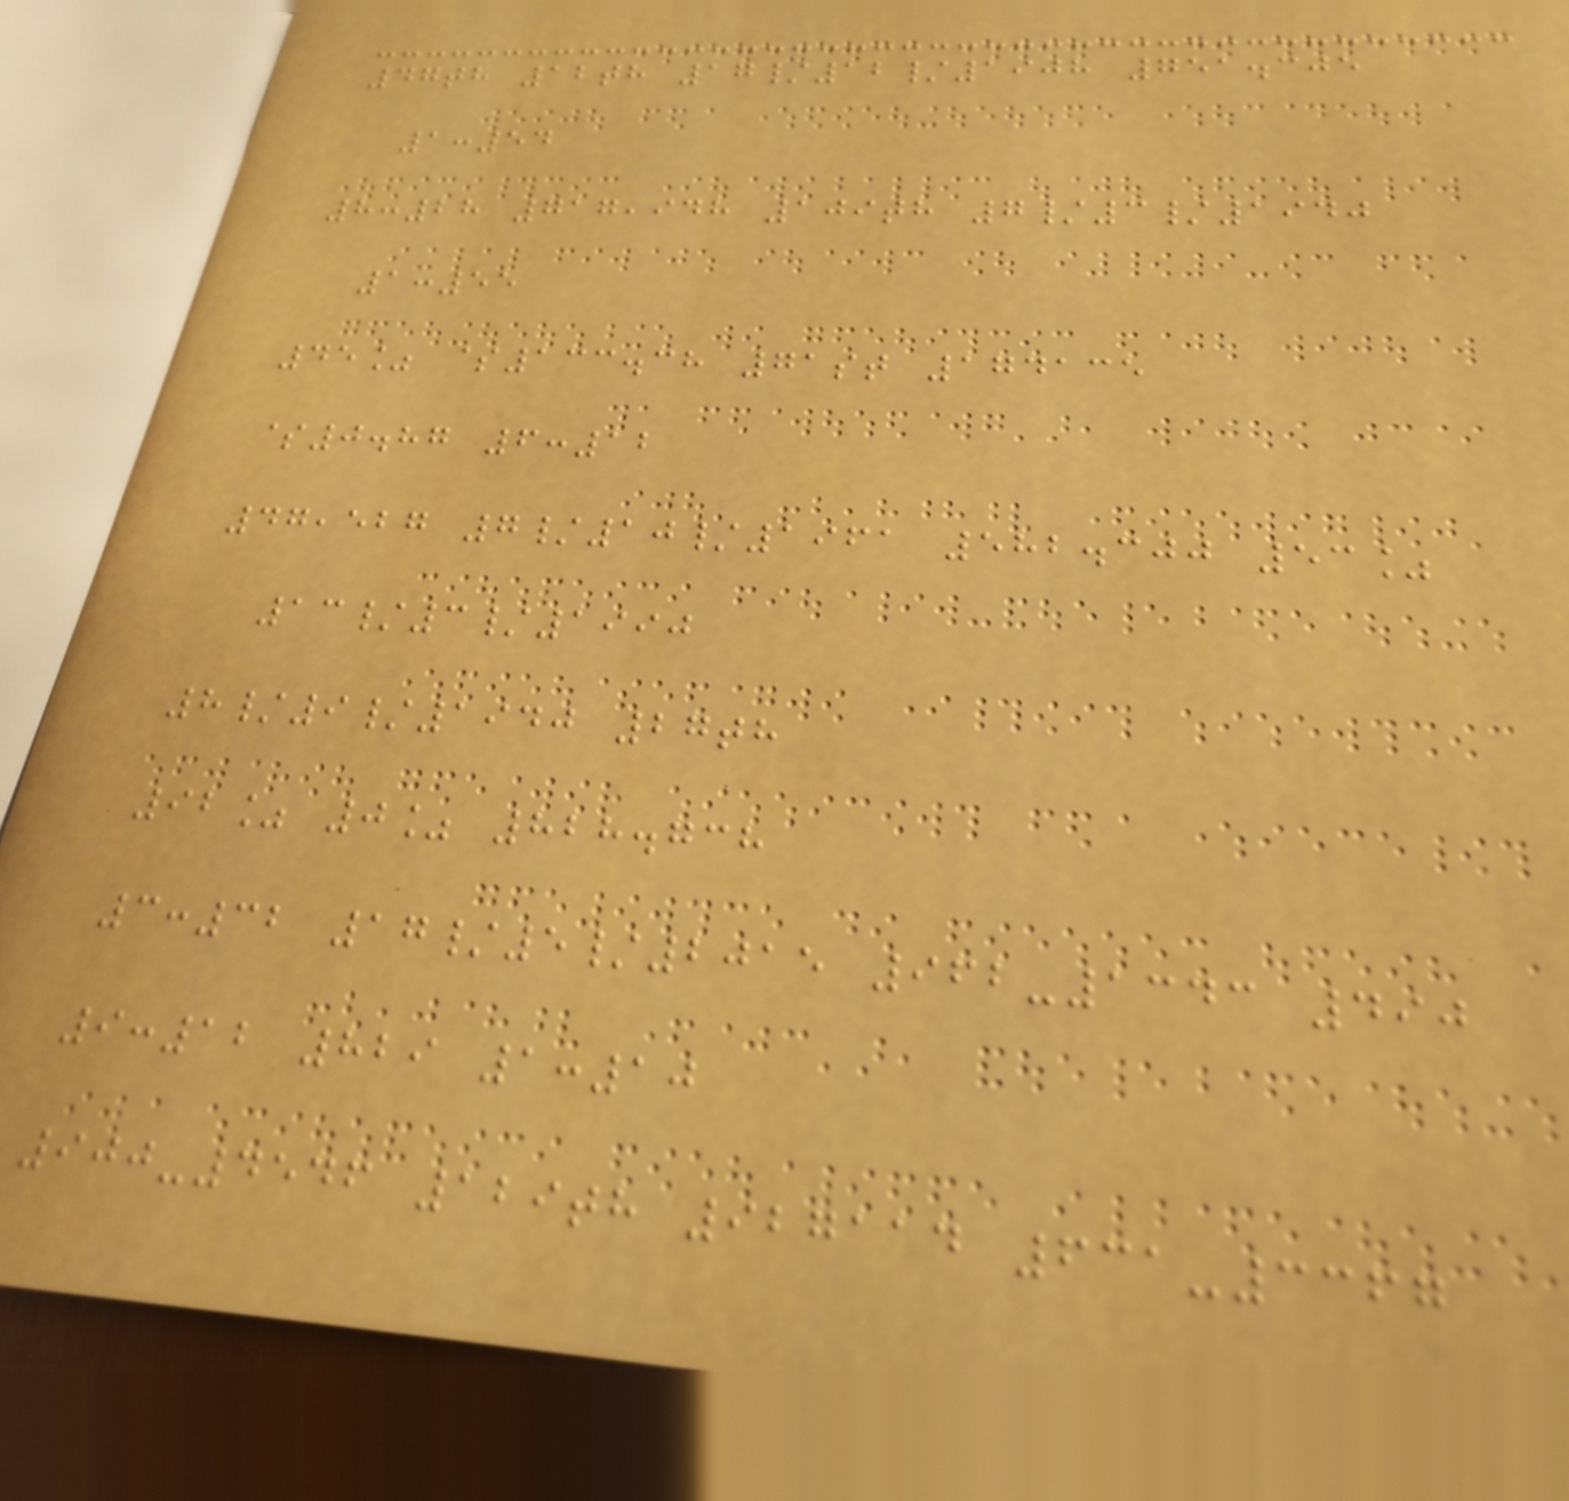47th 12th 17/12/1908 751.305
1:54
8:28 717,948 109th 7/3/1940
1:55
45% $133.38 71st 174135
$0.87 6:12
47,527 7/10/1961 582.300 53%
13/3/1990
8/9/1940 27th
92% 0% 828.738
3:32 17/5/2015 962-1343 490
9:12 829 1:10
900-4546 129th 927114 631-3367
